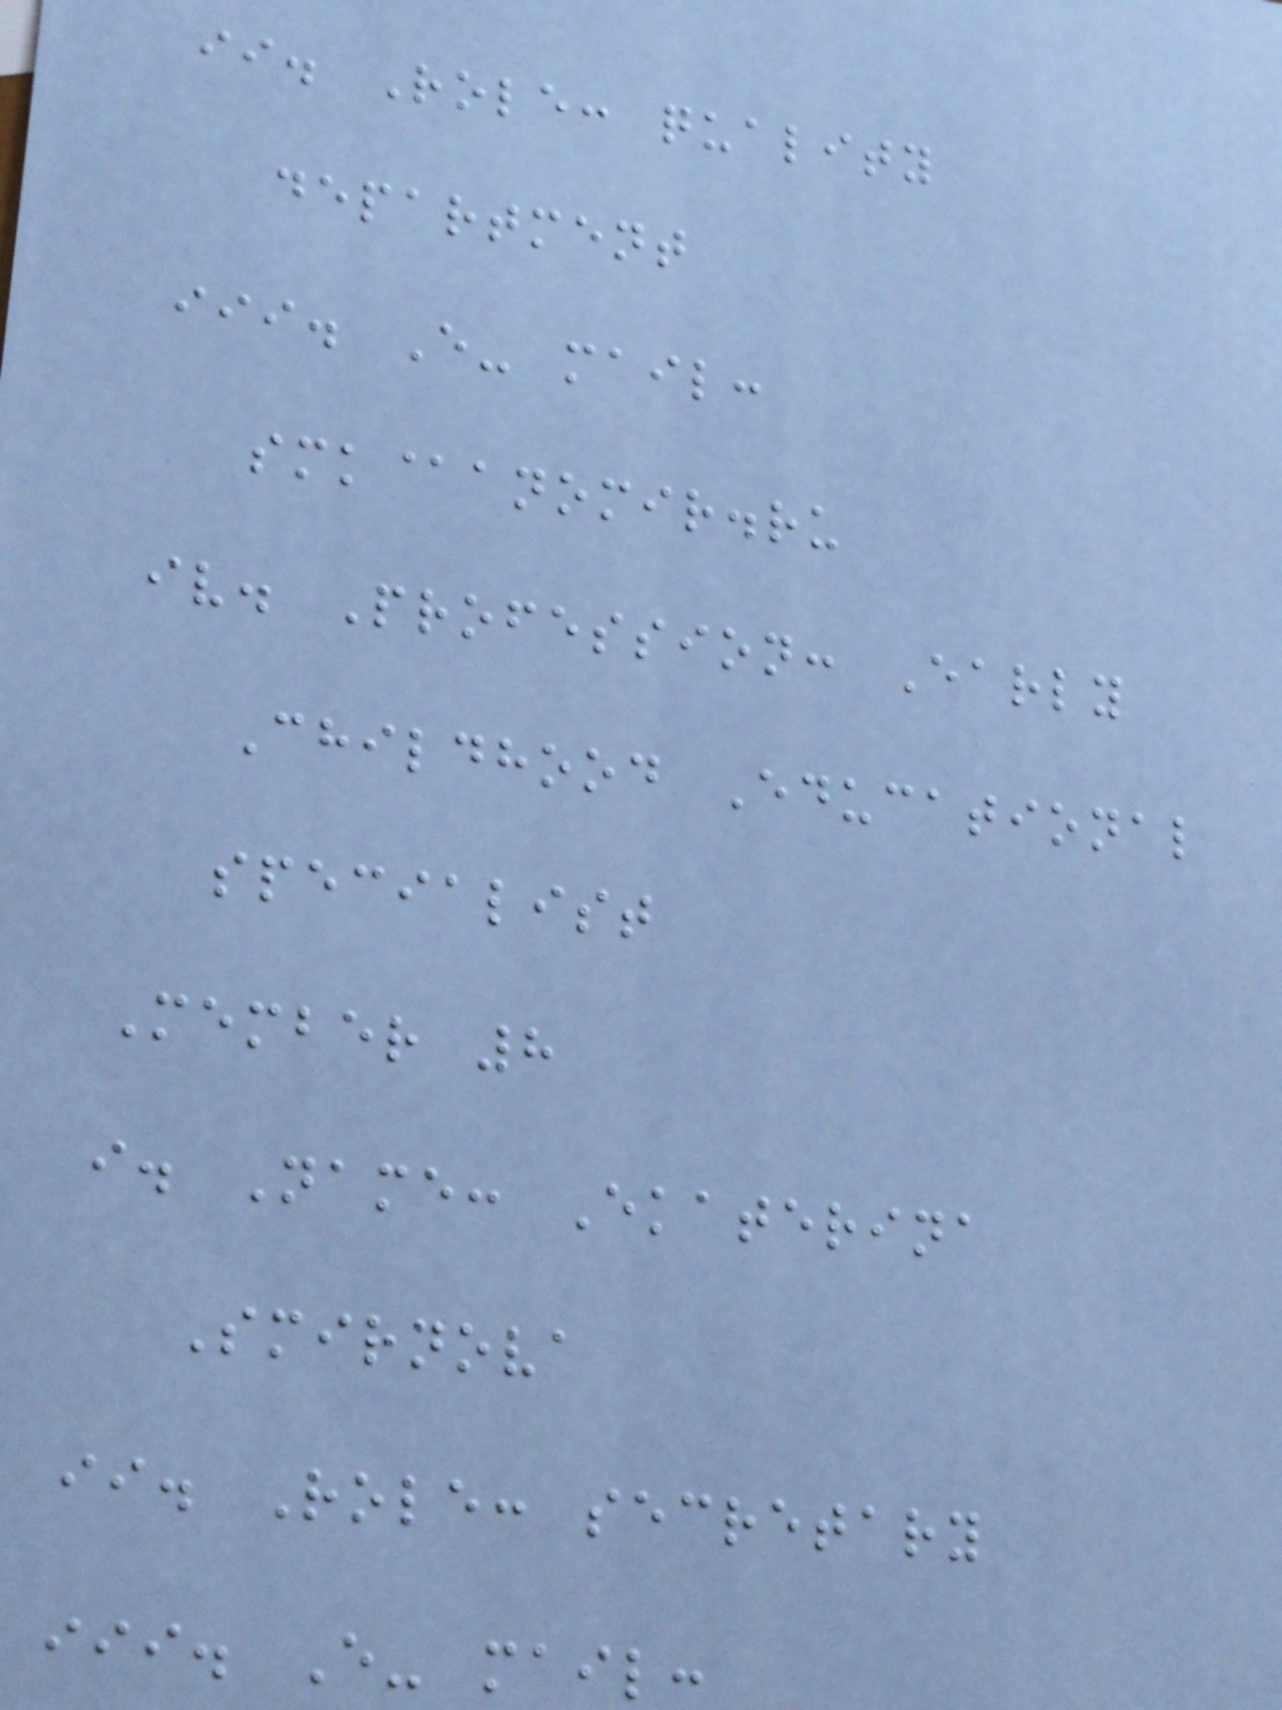ii. Role: quality
department
iii. E- mail:
smk@anomir.ru
iv. Profession: Early
Childhood Educational
specialist
Member 8
i. Name: Ekaterina
Smirnova
ii. Role: secretary
iii. E- mail:
